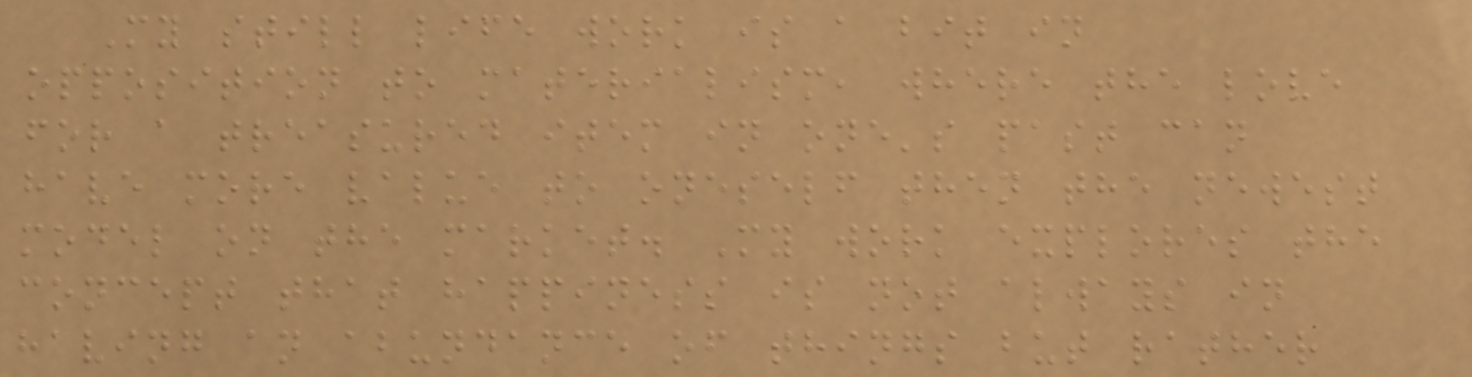My still life work is a bit in
opposition to materialism, where the love
for a treasured item in one's past can
have more value to oneself then the newest
model on the market. My work explores the
concept that happiness is not always in
having an abundance of things but rather
